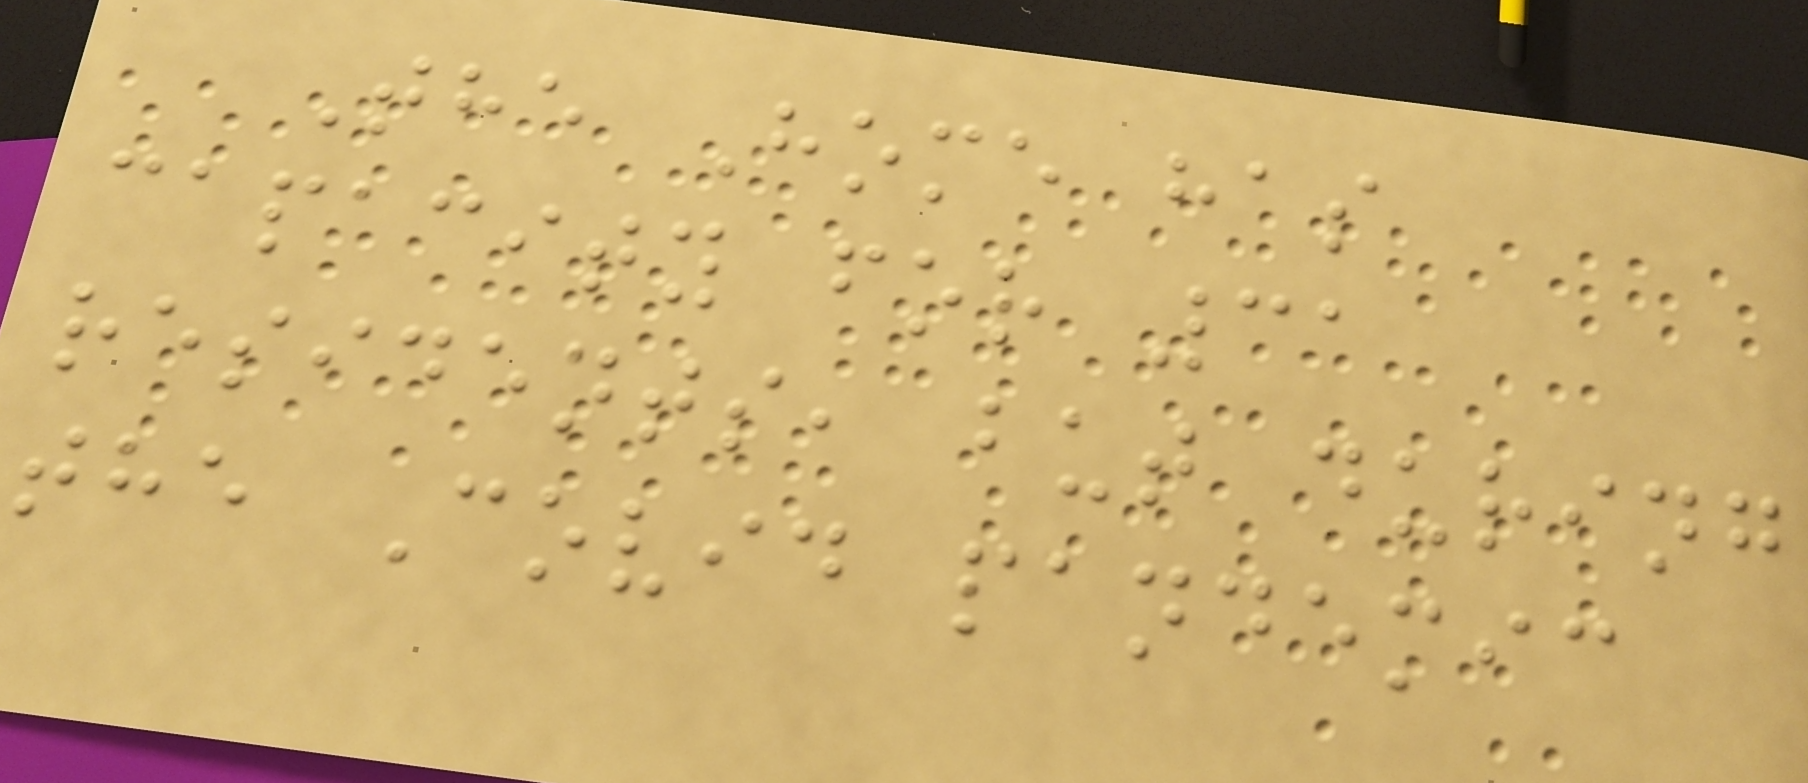The Home has
capacity for 31
residents, but during
the Covid pandemic
